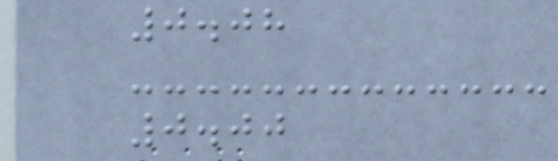0.08
0.00
